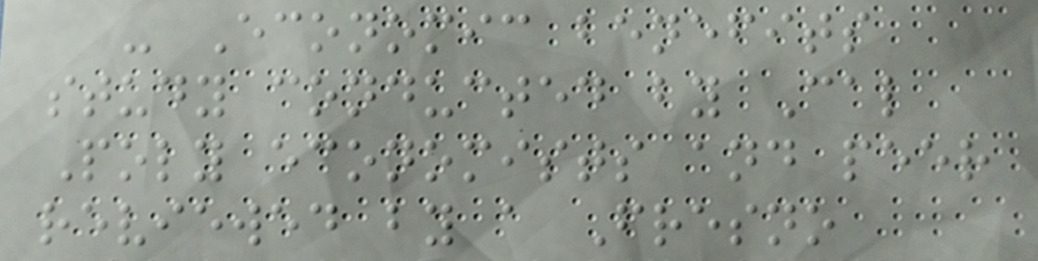- Economic benefits
study conducted by Cal
Poly economists and peer
reviewed by a Fresno
